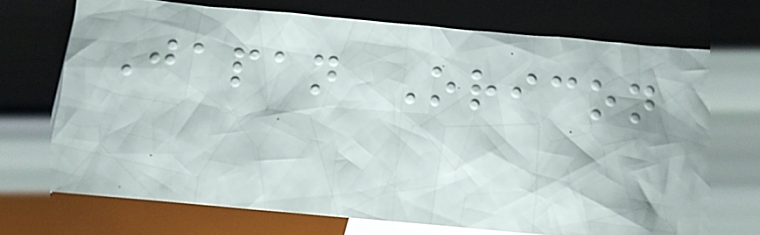Japan Oricon
